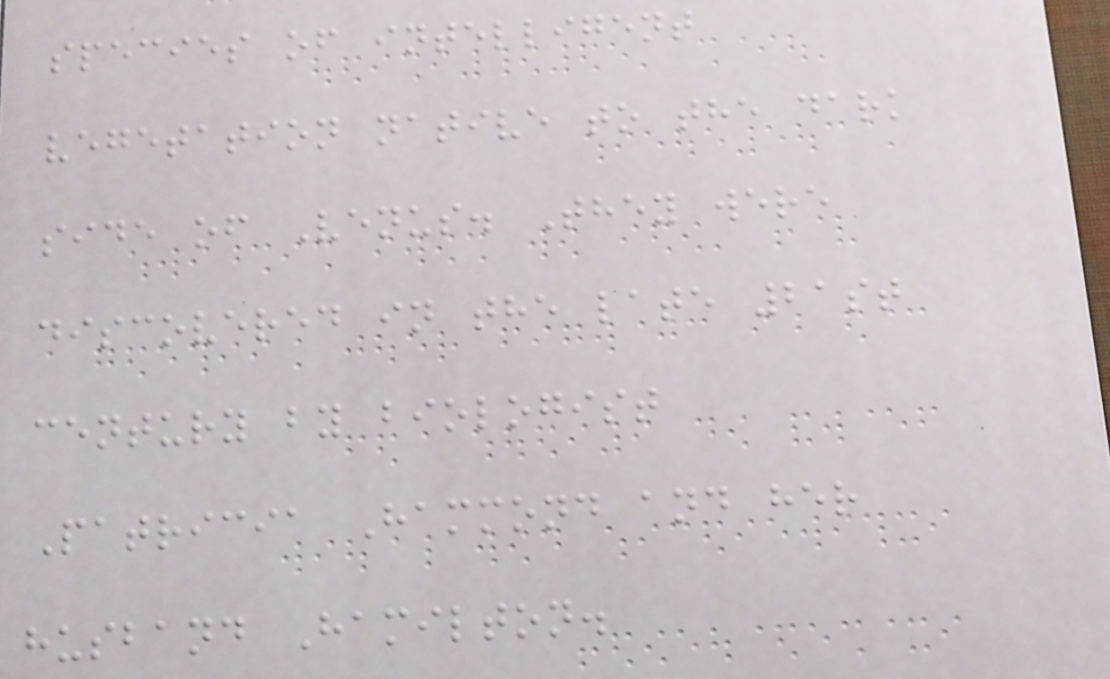species of intelligent
vegetation native to the dark
side of Venus. They were
discovered in the late 21st
century by biologist
Patricia Hammond and her
husband Hamilton.
